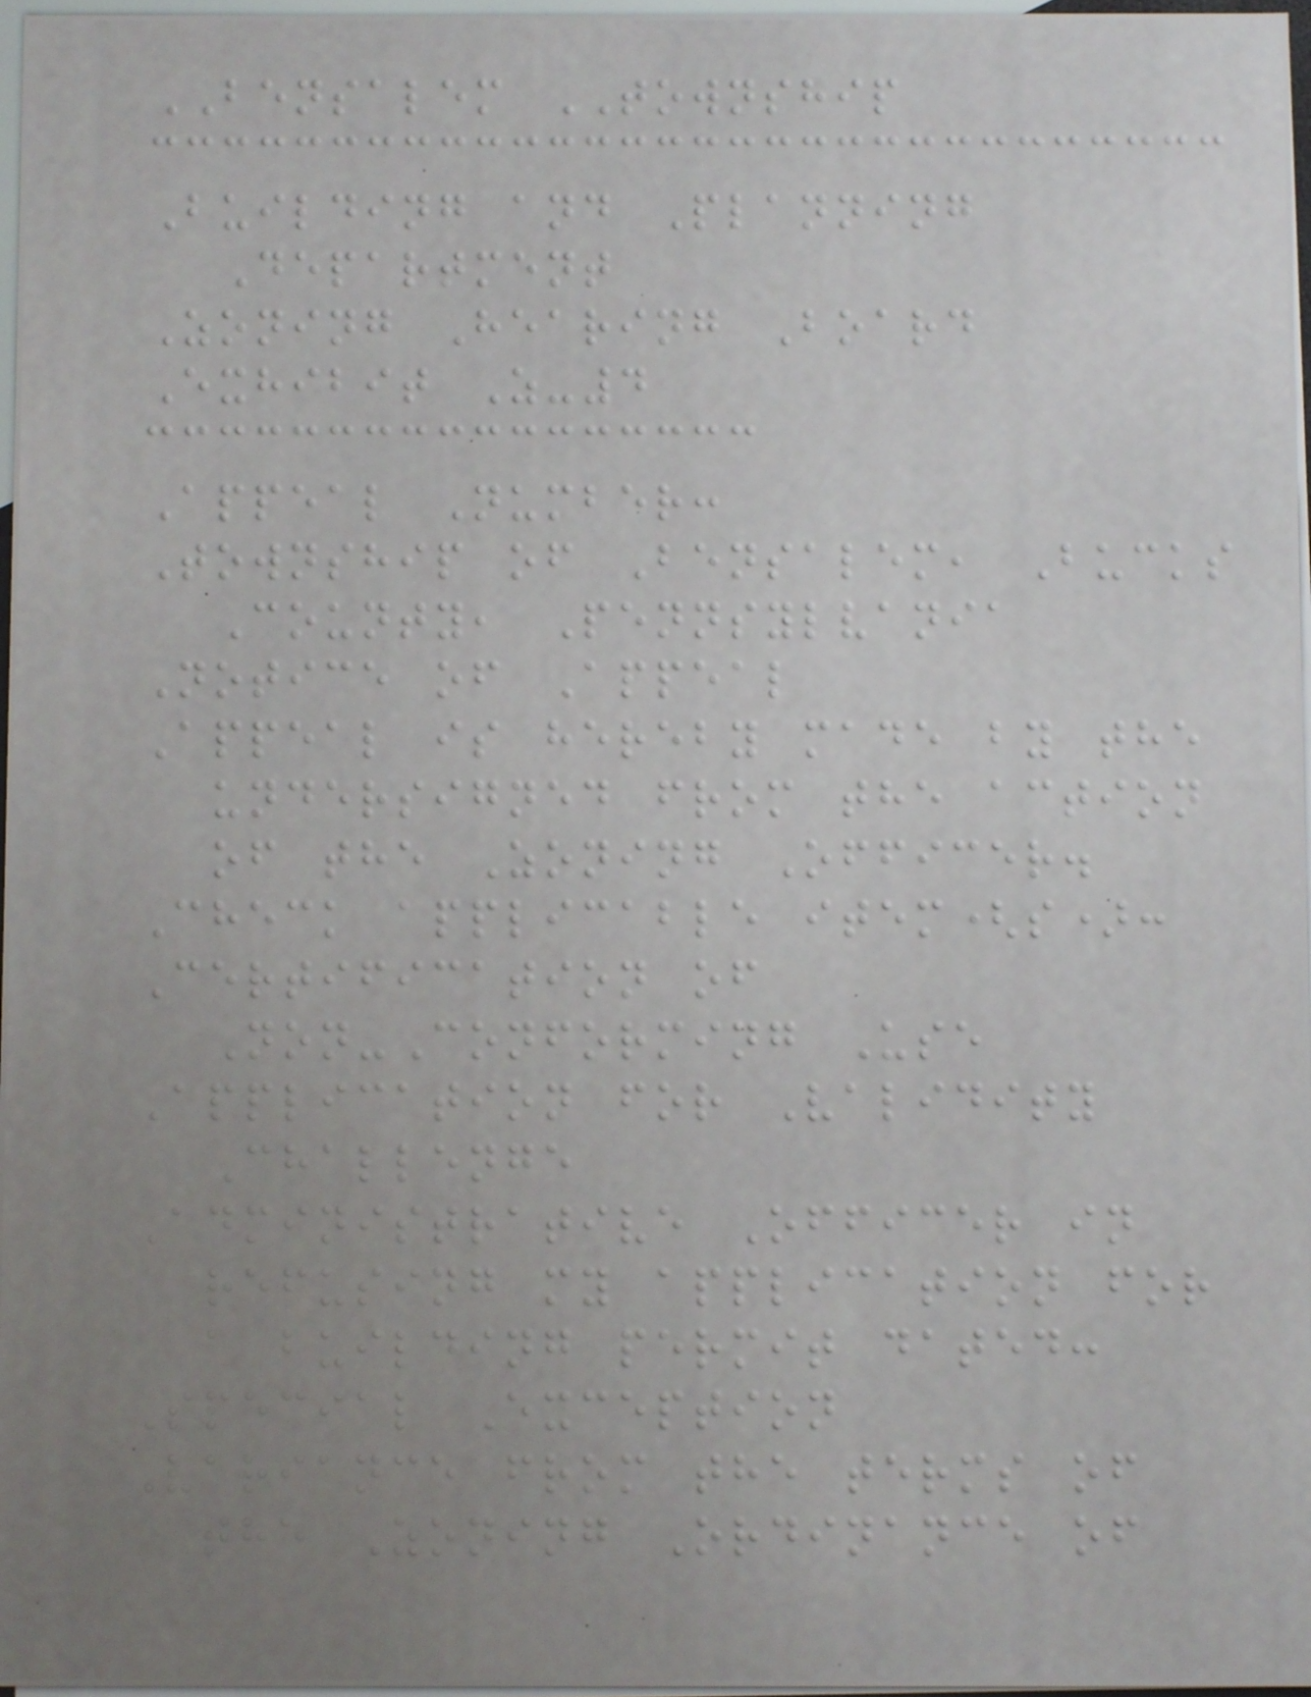BENSALEM TOWNSHIP
Building and Planning
Department
Zoning Hearing Board
Exhibit Z-4
Appeal Number:
Township of Bensalem, Bucks
County, Pennsylvania
Notice of Appeal
Appeal is hereby made by the
undersigned from the action
of the Zoning Officer.
Check applicable item(s):
Certification of
Non-Conforming Use
Application for Validity
Challenge
Administrative Officer in
refusing my application for
a building permit dated:
Special Exception
Variance from the terms of
the Zoning Ordinance of
